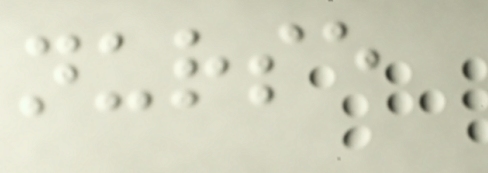nurse
